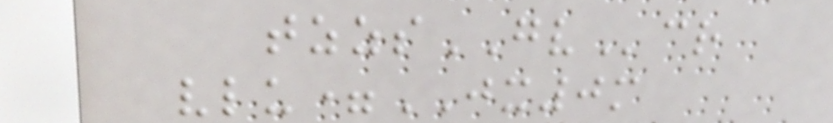tzzsGVcr
vlu=JX0m
